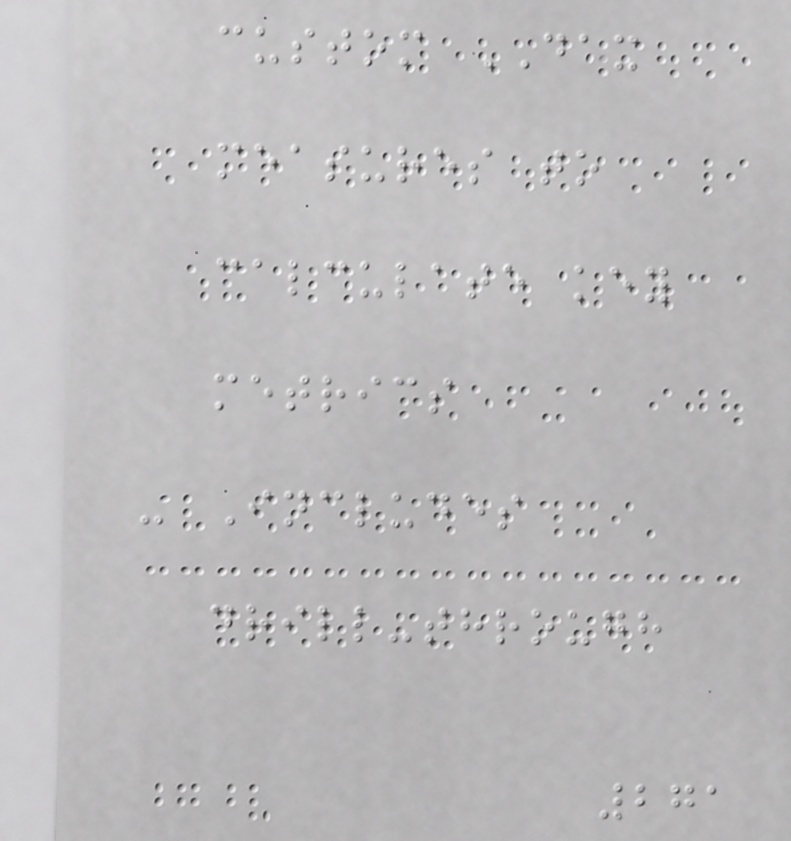custom DAX
measures to
calculate key
metrics
- Includes
drill-through
271
